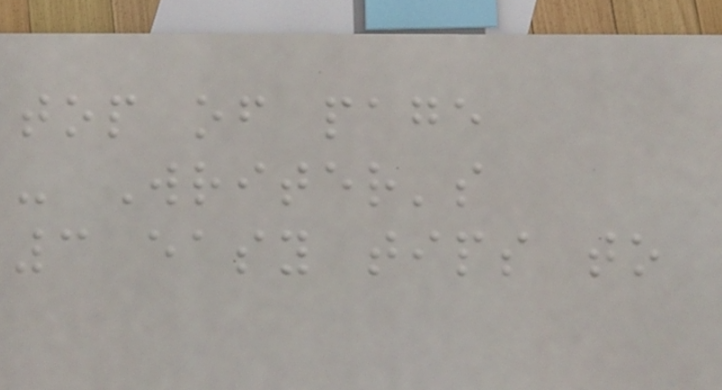top of page
- Writer's
3 easy tips to
